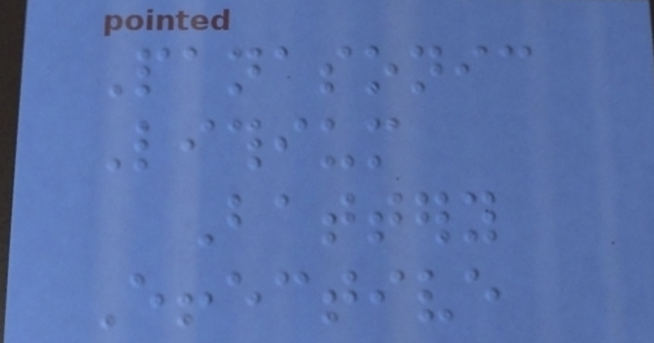Panasonic
Lithium
Battery
Effective
